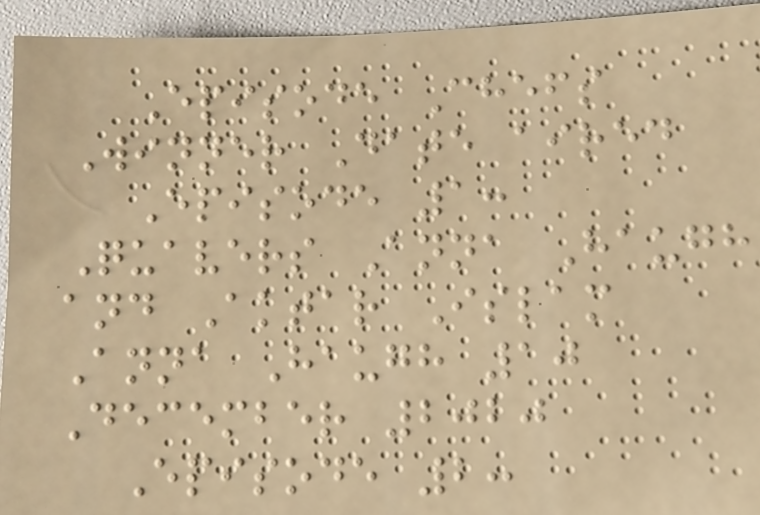Episode Chefs
Winner Date aired
Episode 1:
Quavers Anna Haugh
and Aktar Islam
Anna Haugh 10
December 2020
Episode 2:
